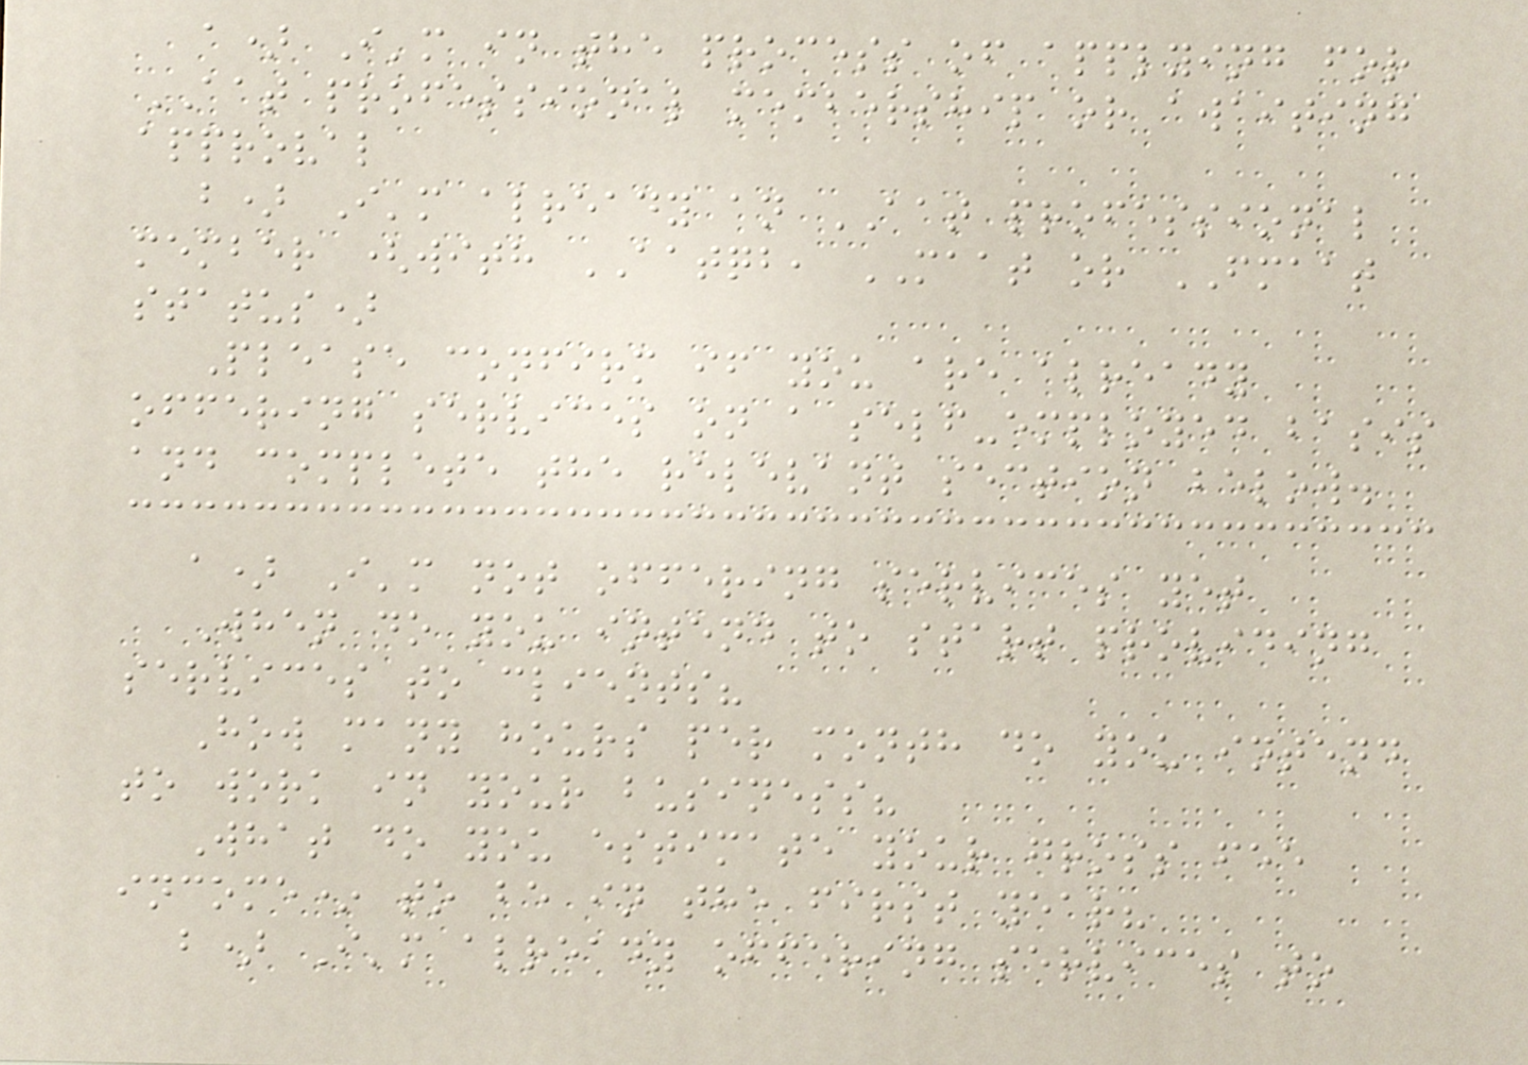a) I'm in the process of applying for
AAT professional membership or awaiting
approval
b) I'm already an AAT professional
member (with AATQB, MAAT or FMAAT
status)
Please confirm if you are already
offering services on a self-employed basis
and complete the relevant section below.
a) I'm not offering services yet
When do you intend to start providing
services to clients?
How many hours per month do you intend
to work in your business?
What do you estimate your gross fee
income* to be in the first year?
b) I'm already offering services to
